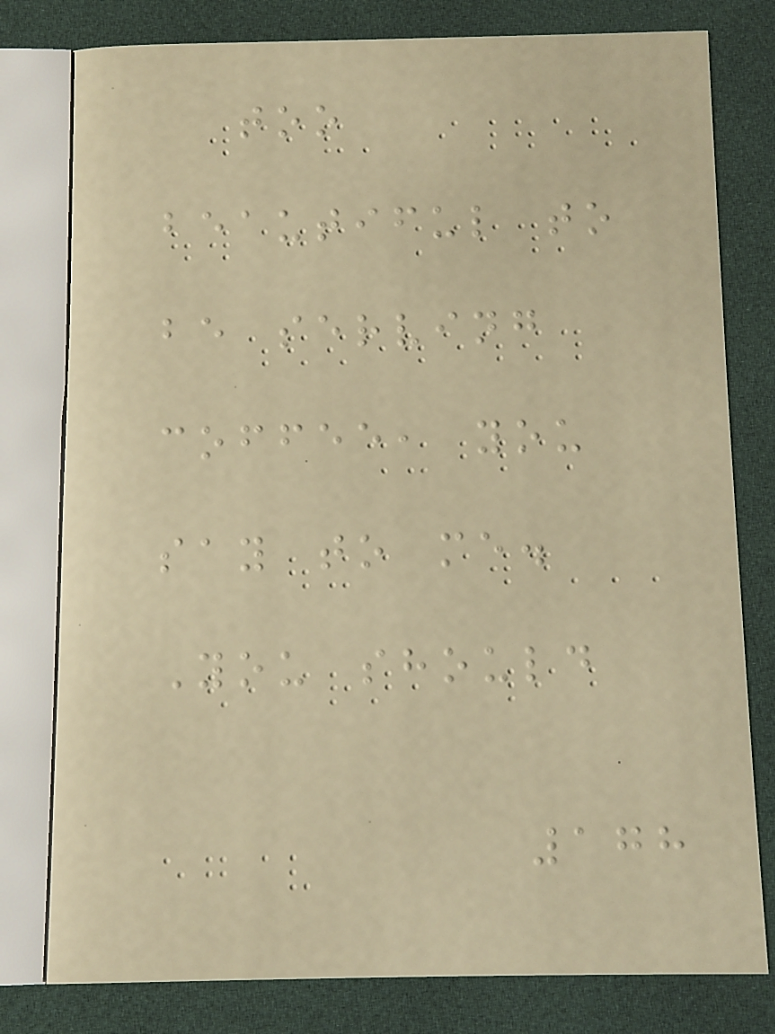too
beautiful to
be serving
coffee, you
say to me.
You should
178
